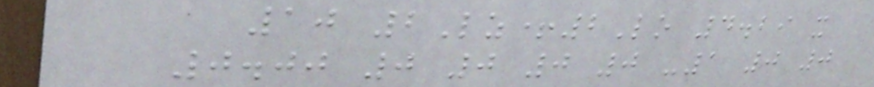10 2Lz+2Lo 4.29 x
0.00 0 0 0 0 -1 0 0
